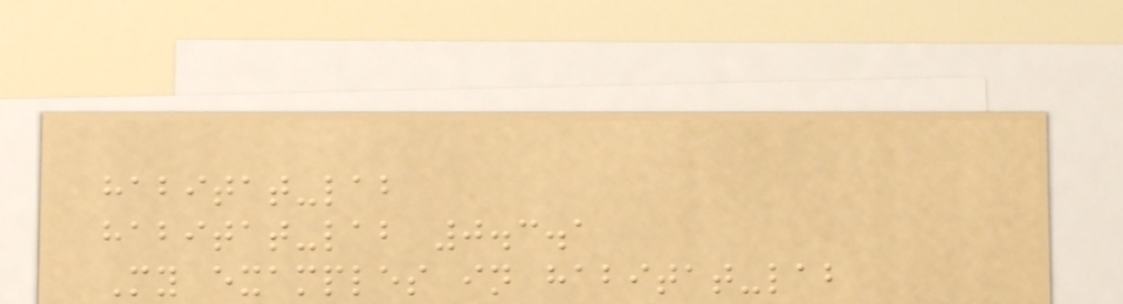habitat-lab
habitat-lab 0.3.1
My examples in habitat-lab
